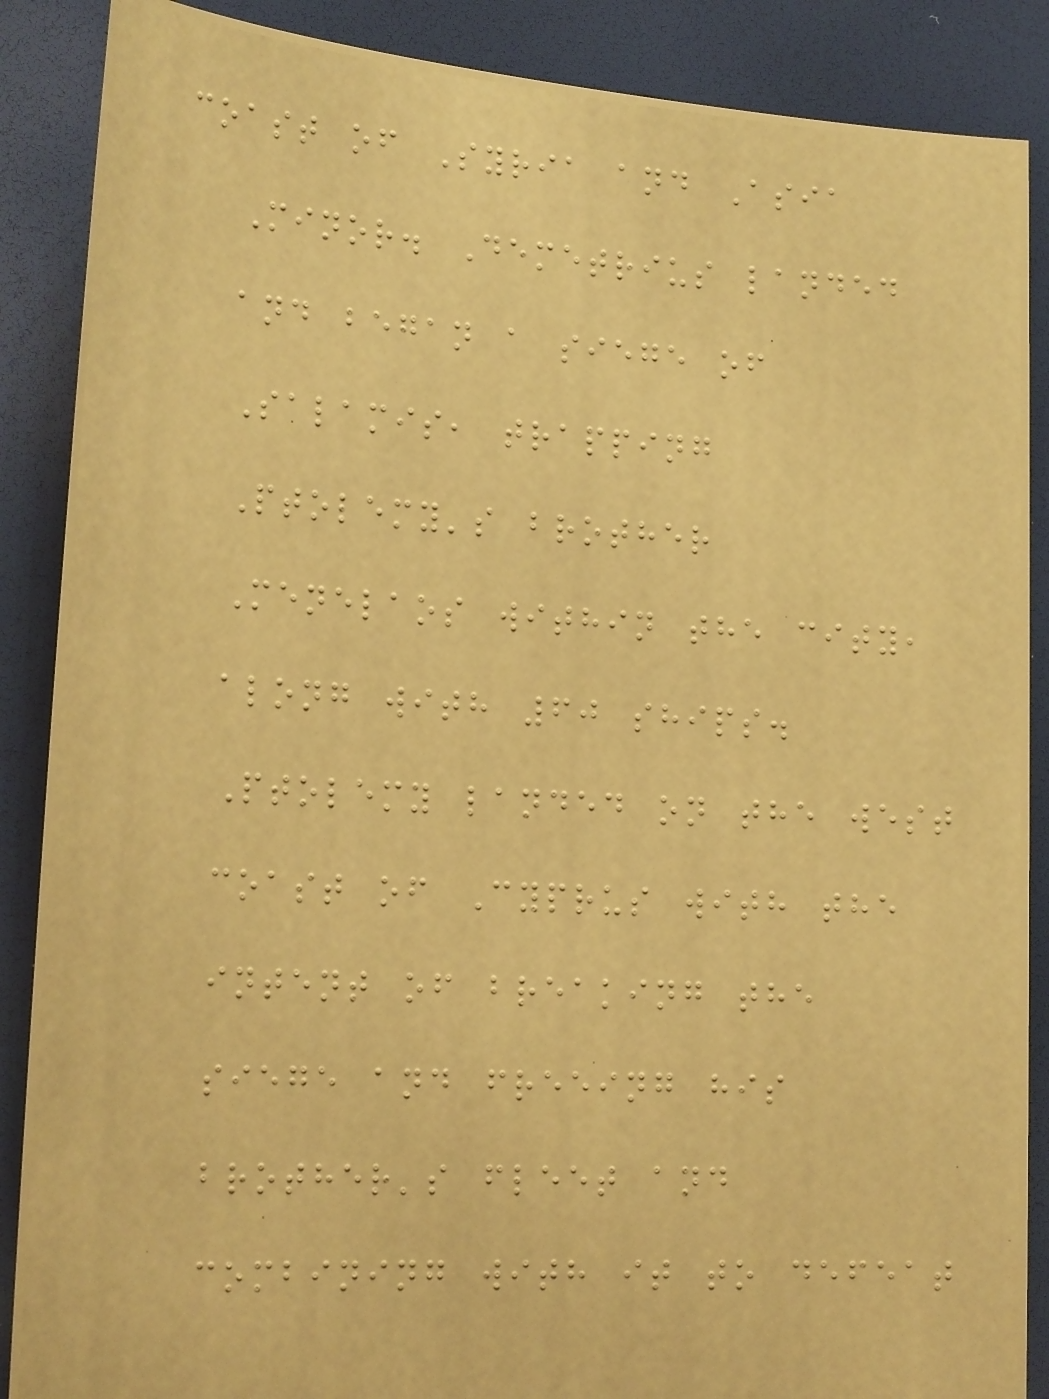coast of Syria and Asia
Minor. Demetrius landed
and began a siege of
Salamis, trapping
Ptolemy's brother
Menelaos within the city,
along with 60 ships.
Ptolemy landed on the west
coast of Cyprus with the
intent of breaking the
siege and freeing his
brother's fleet and
combining with it to defeat
